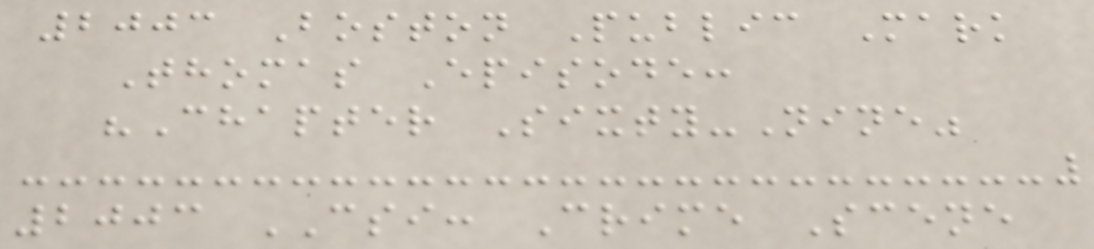2003 Boston Public Mark
Thomas Episode:
"Chapter Sixty-Nine"
2003 CSI: Crime Scene
